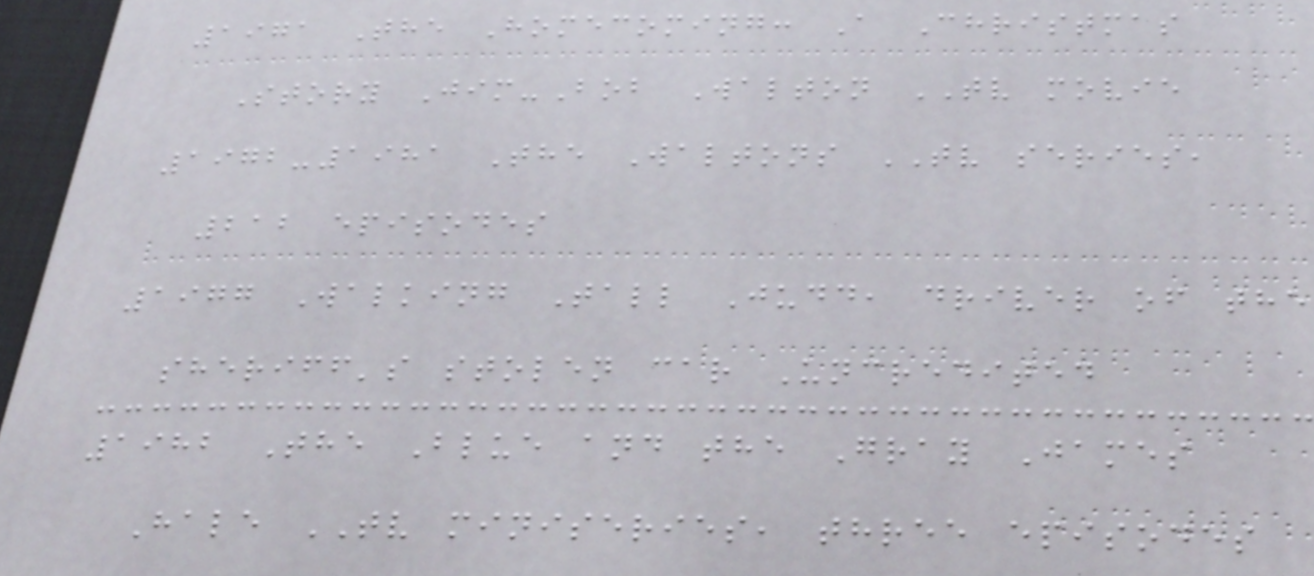1971 The Homecoming: A Christmas
Story Jim-Bob Walton TV movie
1972-1981 The Waltons TV series,
212 episodes
1977 Walking Tall Judd, driver of the
sheriff's stolen car Uncredited
1982 The Blue and the Gray James
Hale TV miniseries, three episodes
